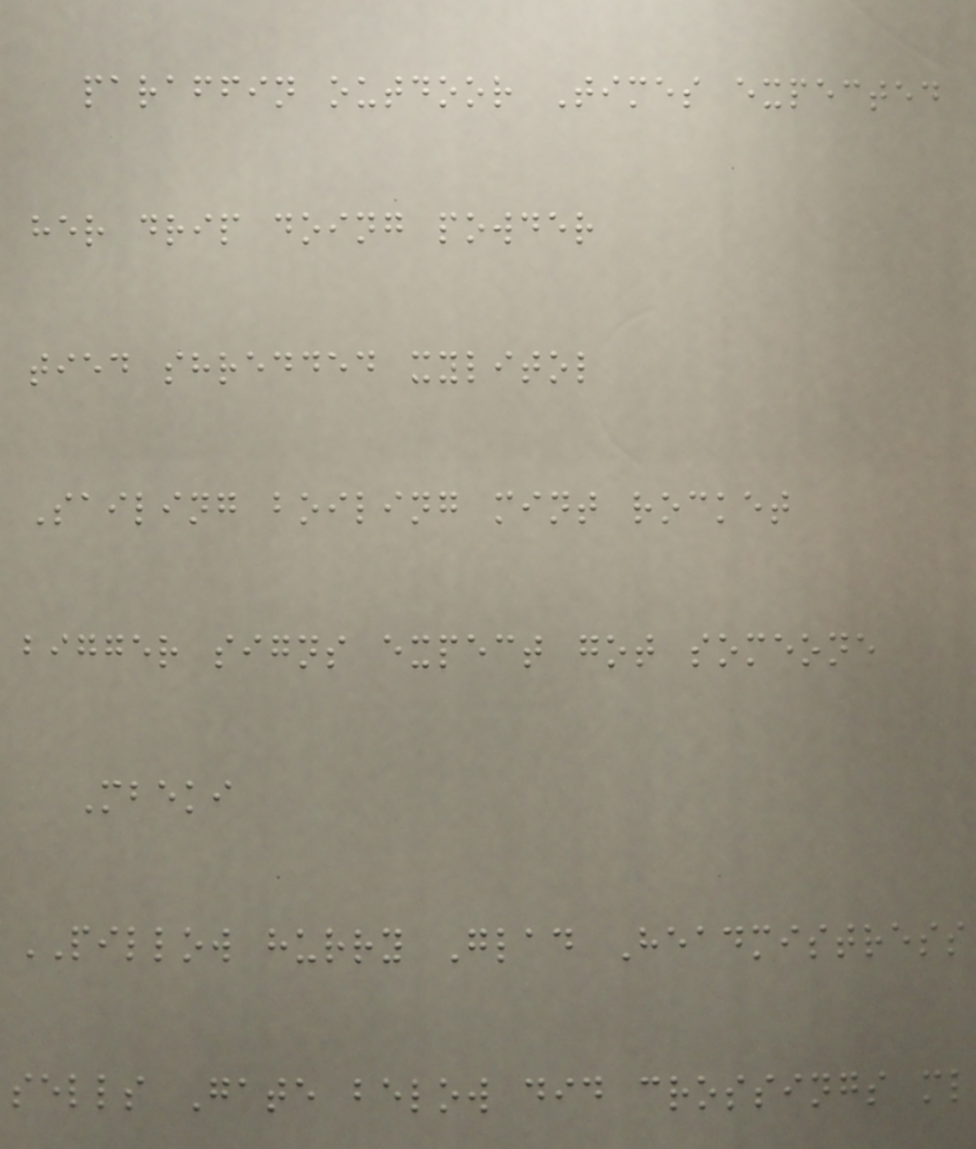paraffin outdoor Times expected
her drip doing powder
tied shredded xylitol
Sailing boiling mint rocket
bigger signs expect got someone
Mbeki
PILLOW hurry Glad Headmistress
sells Gate below did crossings ml
